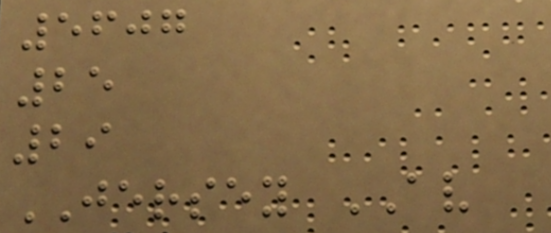5607
25
29
JERSEY AV
